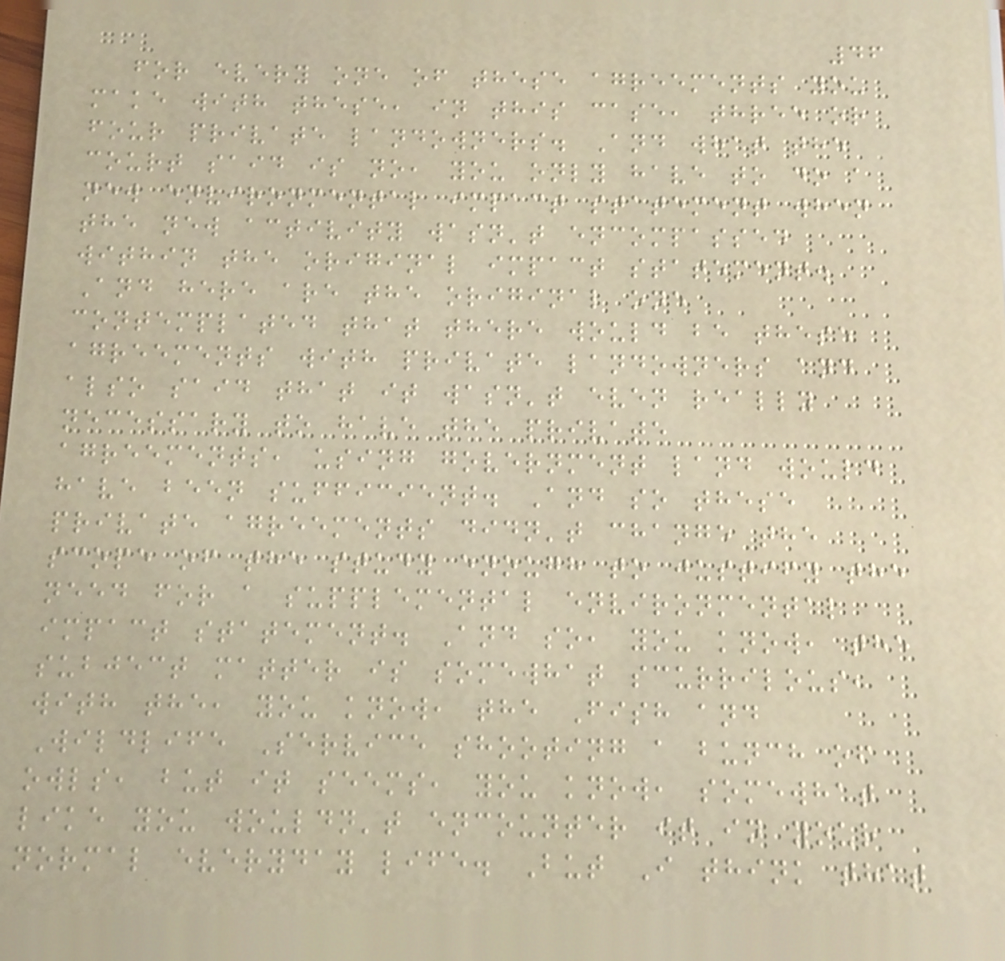46
for every one of these agreements you
make with these, in this case, three or
four private landowners. And what the
court said is no, you only have to do a
new environmental impact statement when
the new activity wasn't encompassed
within the original impact statement.
And here are the original one
contemplated that there would be these
agreements with private landowners and
also said that it wasn't even really
necessary to have the private
agreements, using government land would
have been sufficient. And so these
private agreements didn't change the
scope of the study enough to justify the
need for a supplemental environmental
impact statement. And so, you know, the
subject matter is somewhat scurrilous,
with the, you know, the Fish and
Wildlife Service shooting a bunch of
owls, but it seems, you know, somewhat
like you wouldn't encounter it in your
normal everyday life. But I think that
